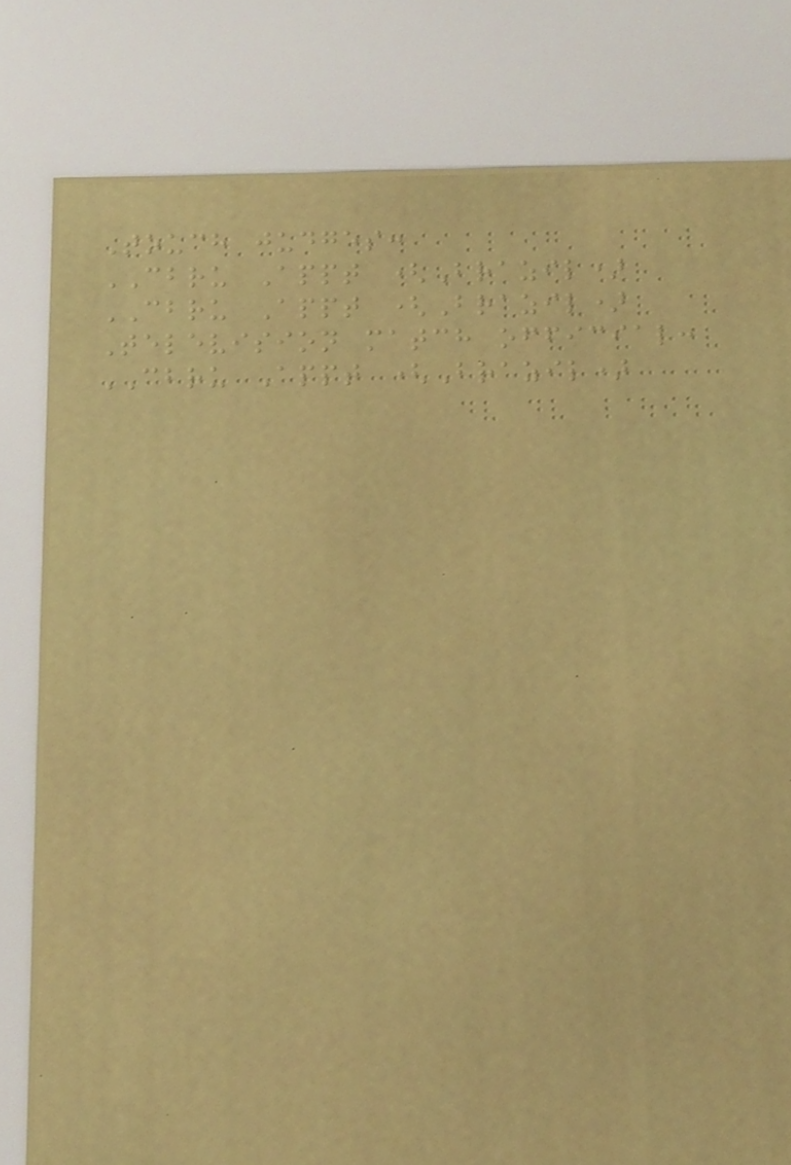Touch judges:
CBRU Appt (Brazil)
CBRU Appt (Brazil)
Television match official:
CBRU Appt (Brazil)
